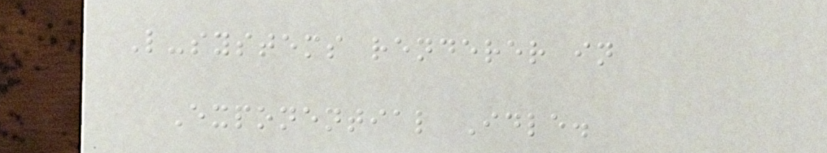L-systems renderer in
Exponential Idle.
